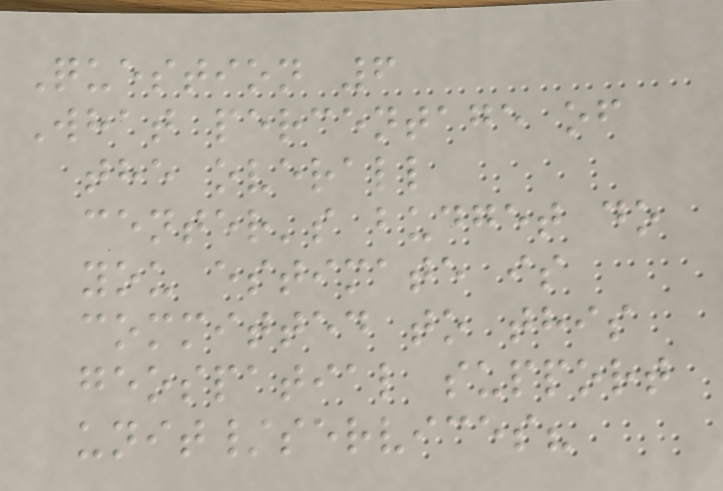Question 6
What percentage of
the overall
center's budget do
you estimate is
committed to this
geospatial support
unit/services?
